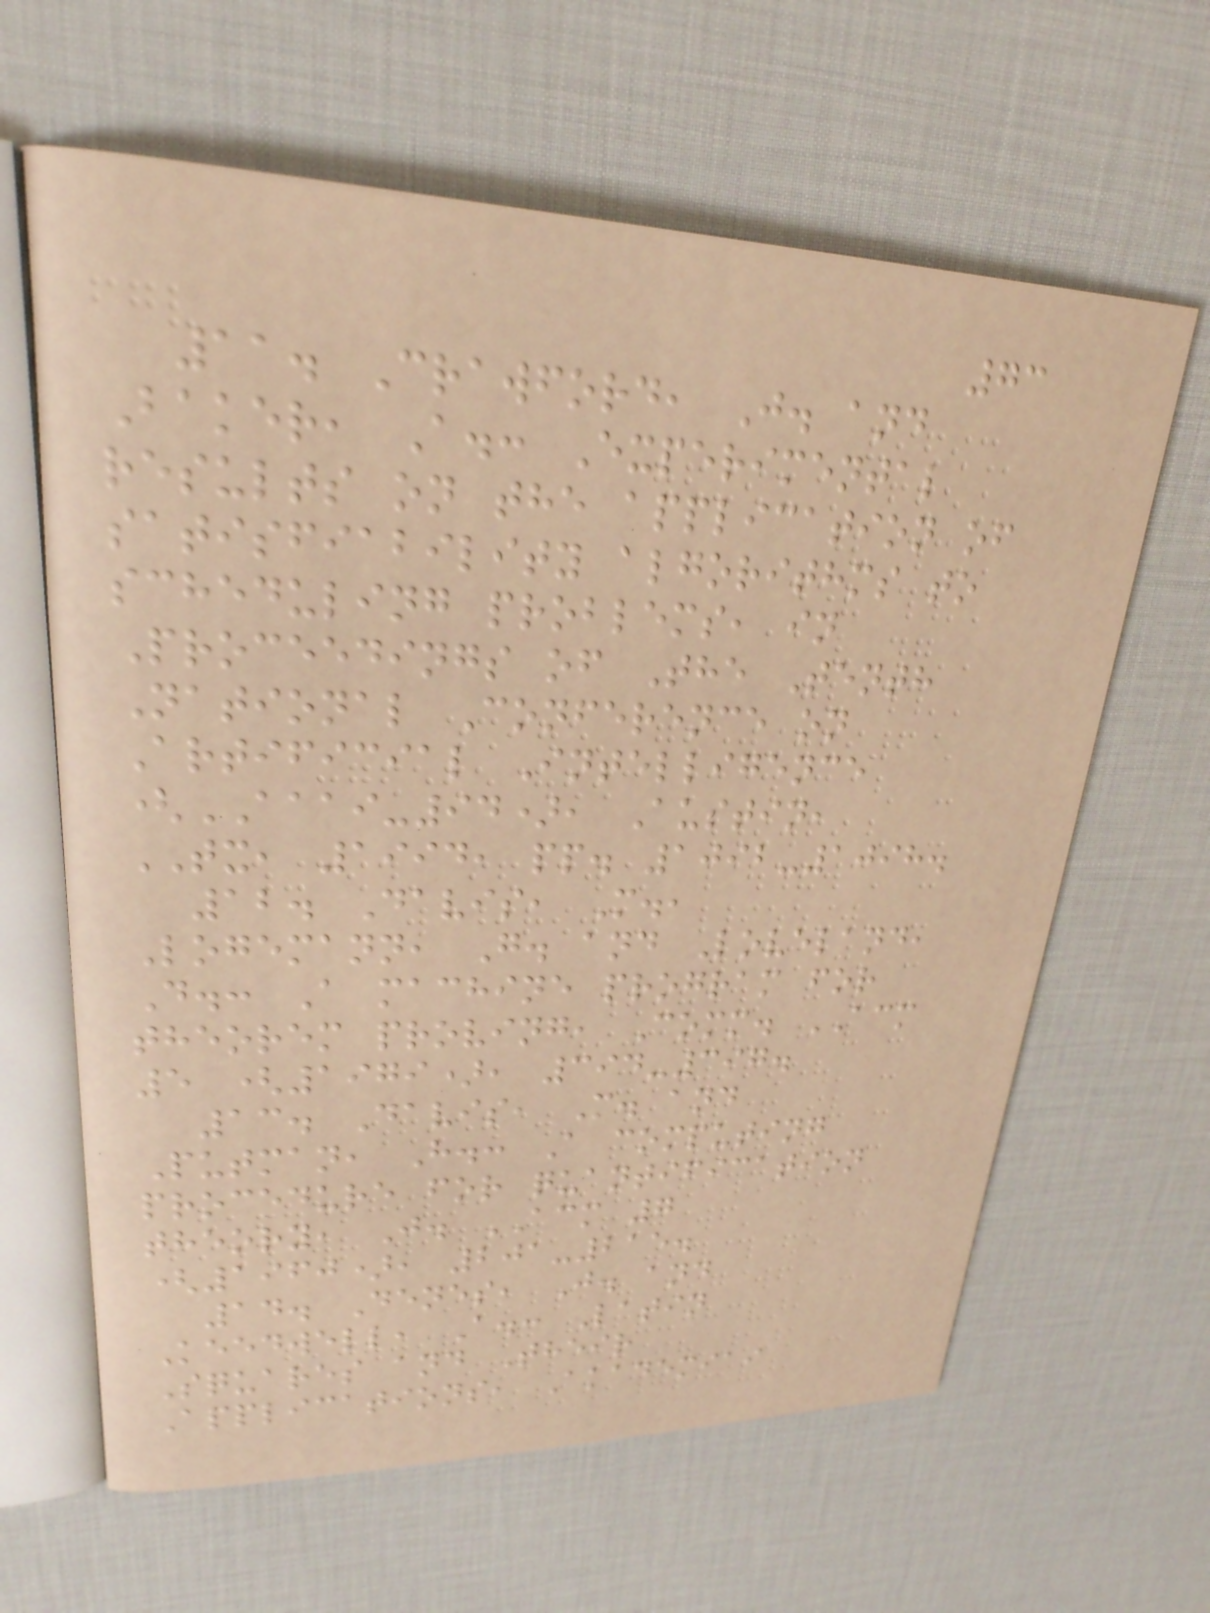73
11. Crawford, J. and
Baker, A.: Experimental
results on the application of
satisfiability algorithms to
scheduling problems, in
Proceedings of The Tenth
National Conference on
Artificial Intelligence
(AAAI-94), Austin,
TX, 1994, pp. 1092-1098.
12. Davis, M.,
Logemann, G. and Loveland,
D.: A machine program for
theorem proving, Comm. ACM
5 (1979), 394-397.
13. Davis, M. and
Putman, H.: A computing
procedure for quantification
theory, J. ACM 7
(1960), 201-215.
14. Denes, J. and
Keedwell, A.: Latin
Squares and Their
Applications, Akademiai
